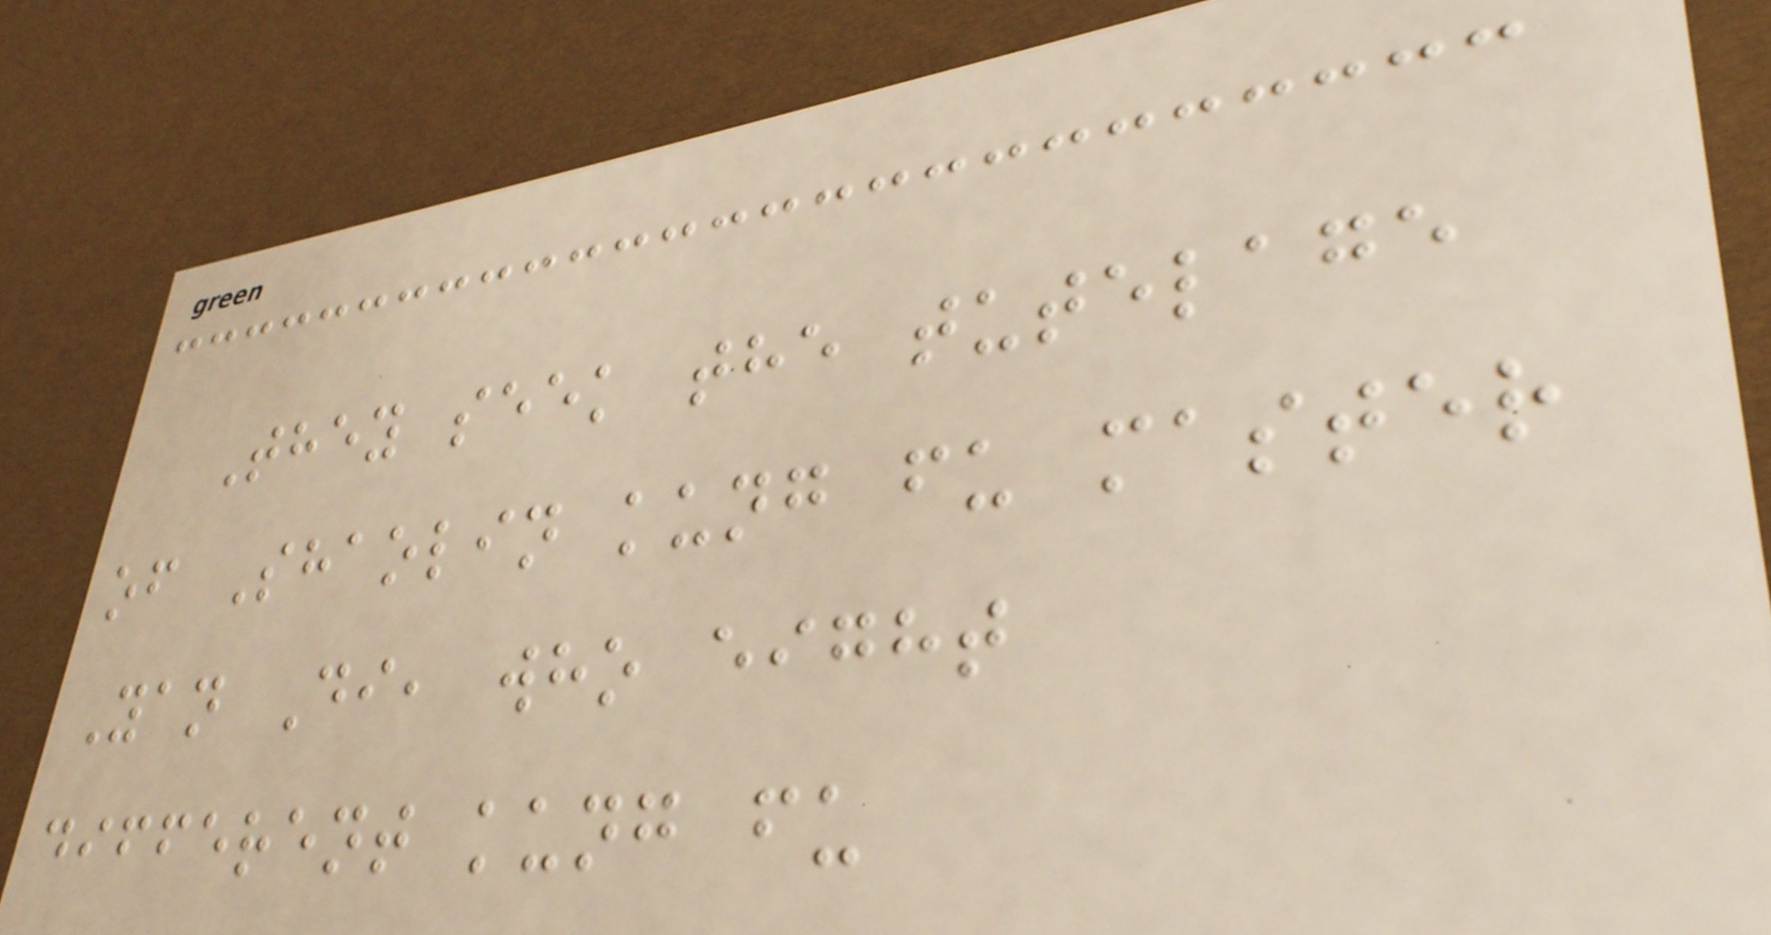They seek the tutelage
of Shaolin kung fu master
Yan Di, who eight
different kung fu
